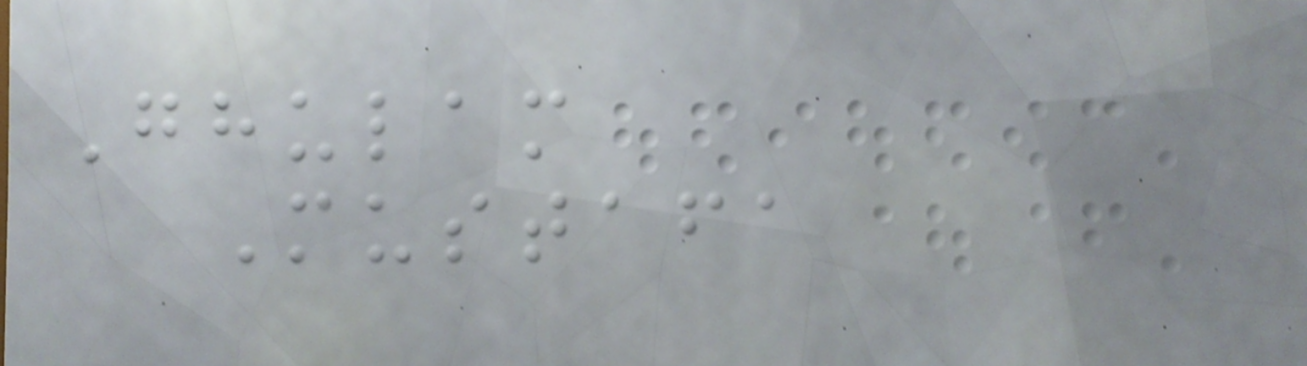Ghulam
Mustafa
